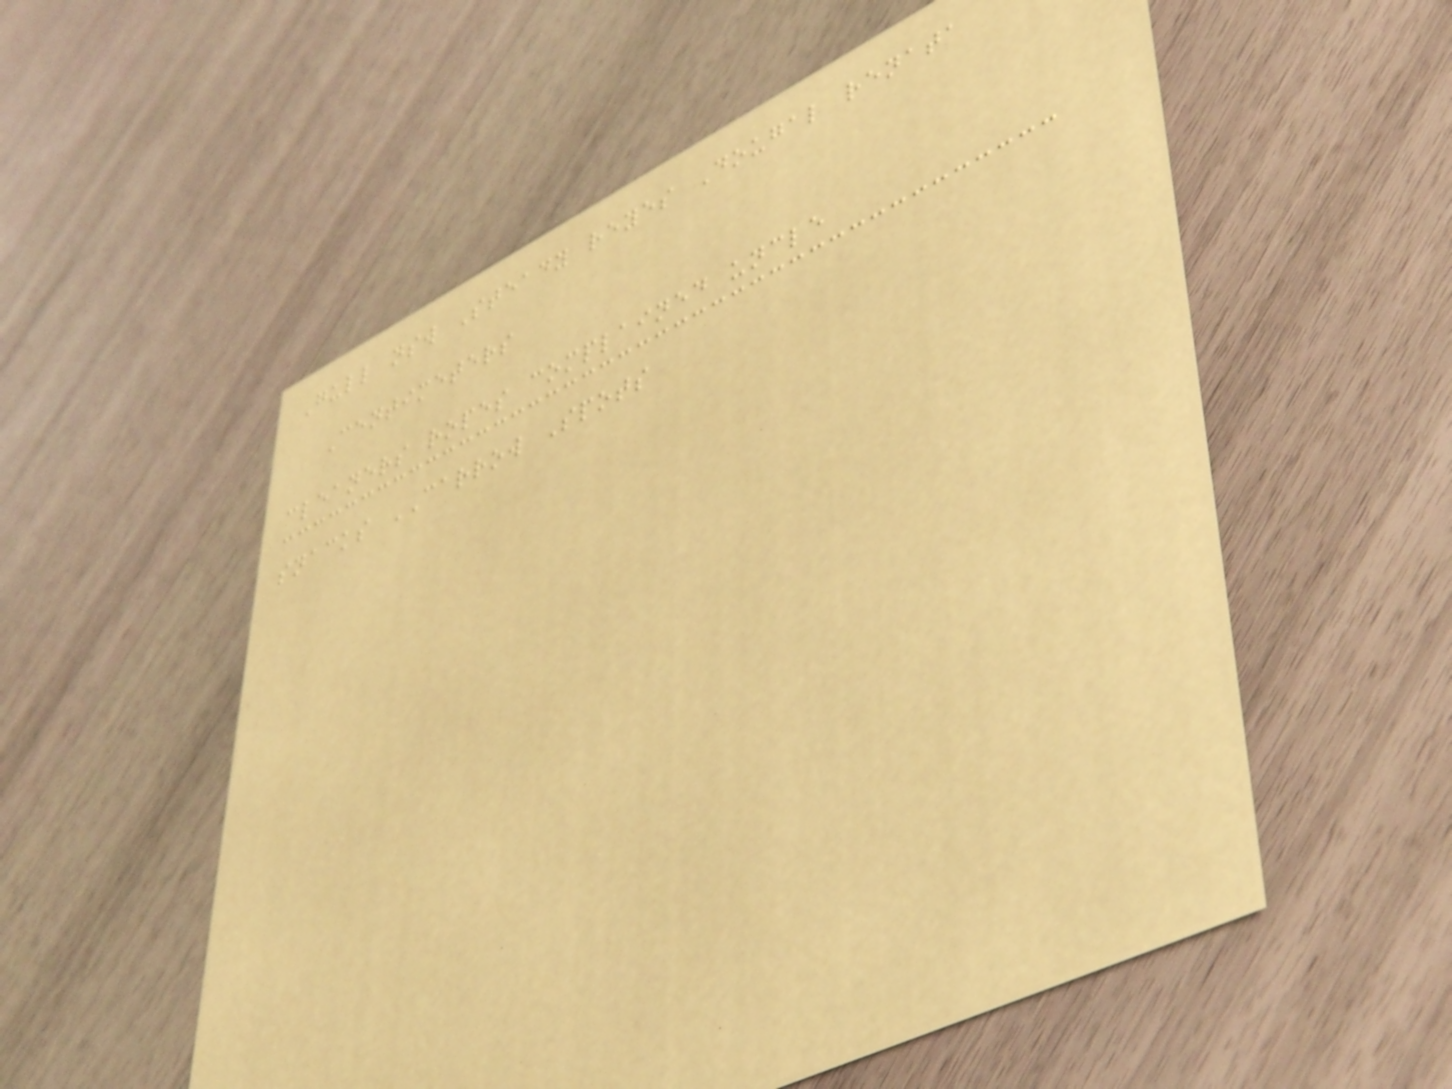Gull nsw Steady reyes Dougal renata
Centimeters
cleaners ropes complained uncle
snacks CARROW Spots
